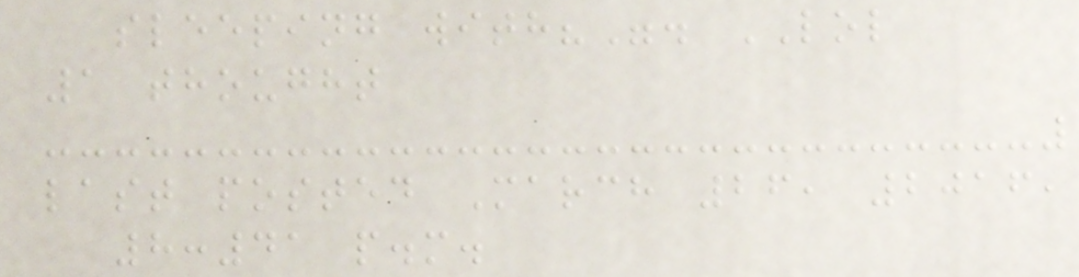sleeping with?". LOL
1 thought
last posted March 26, 2016,
8:41 p.m.
